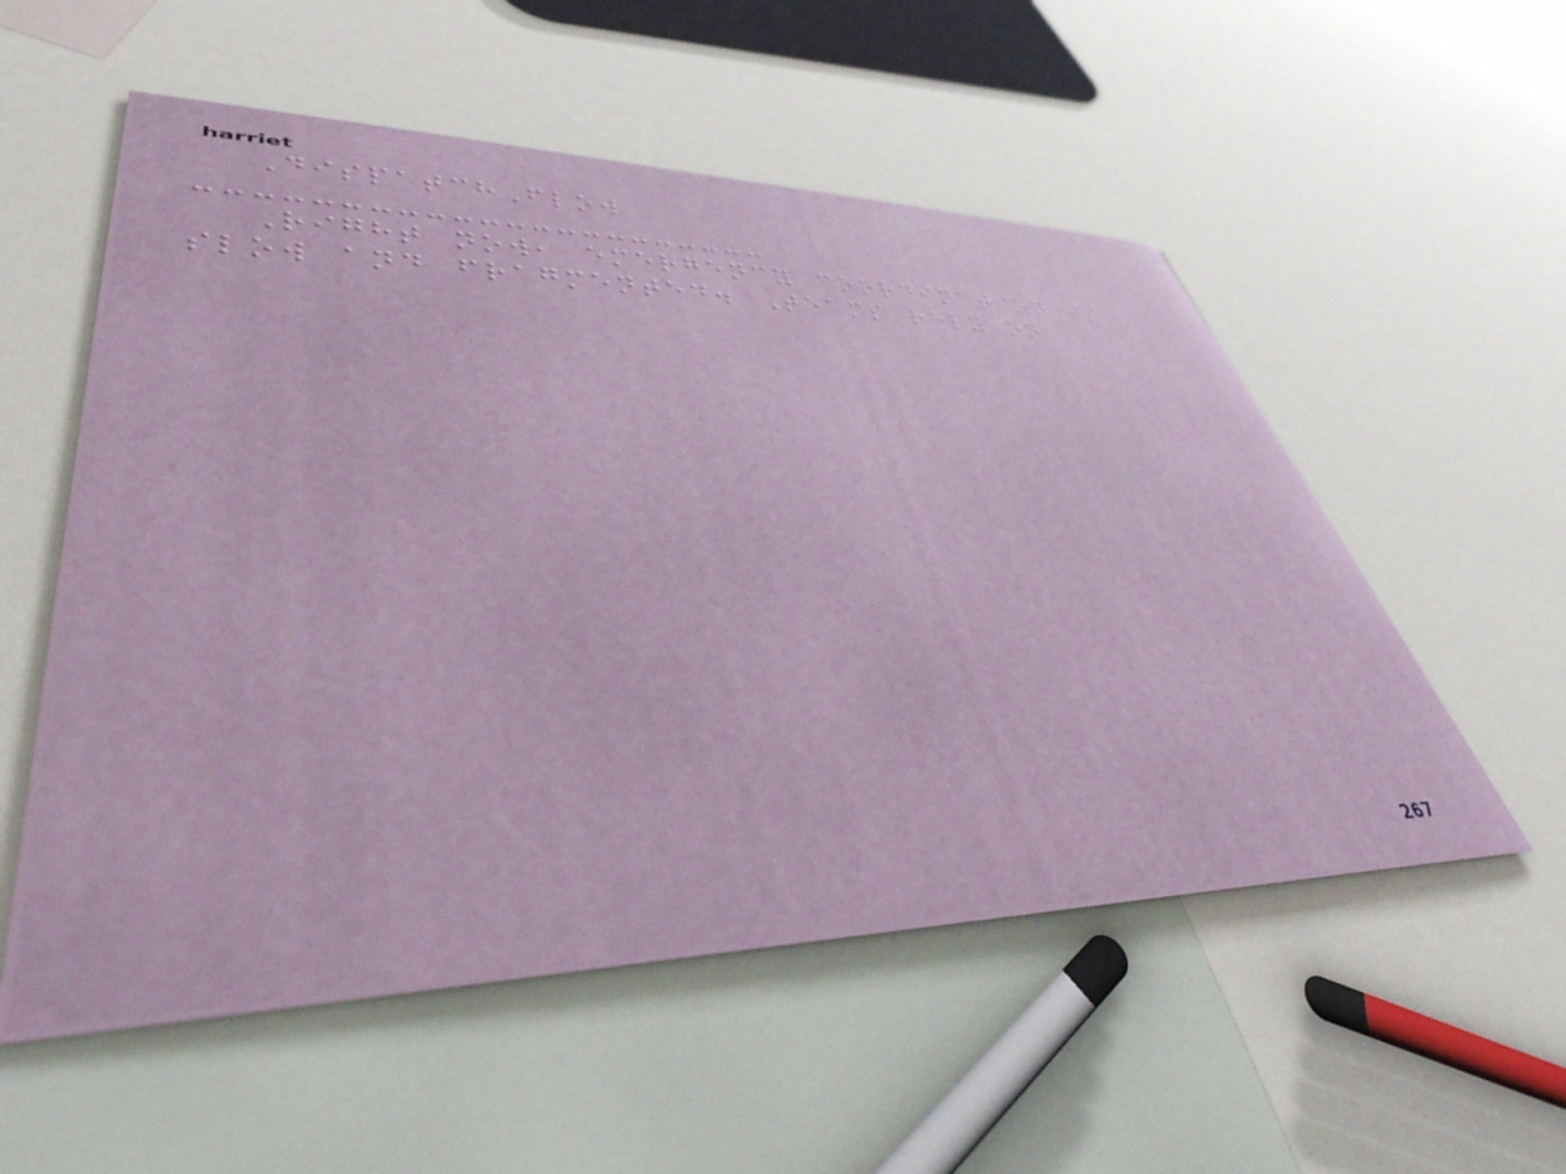DispatchFlow
Right now, emergency coordination is
slow and fragmented. Teams rely on
